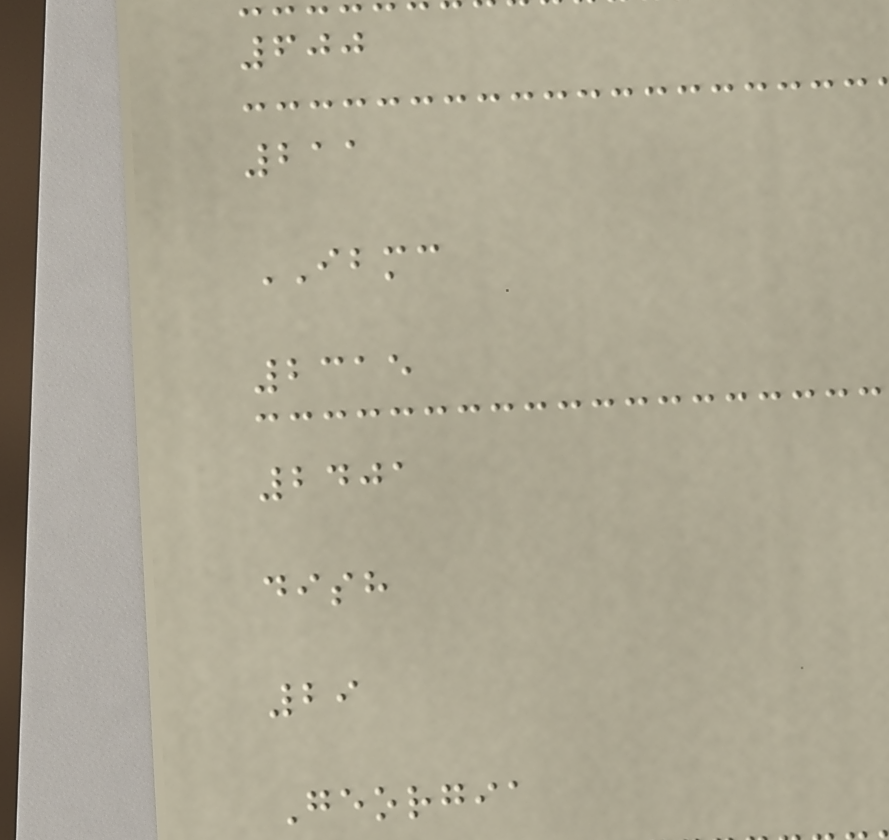600
211
IBMC
2315
2401
dish
29
Georgia
